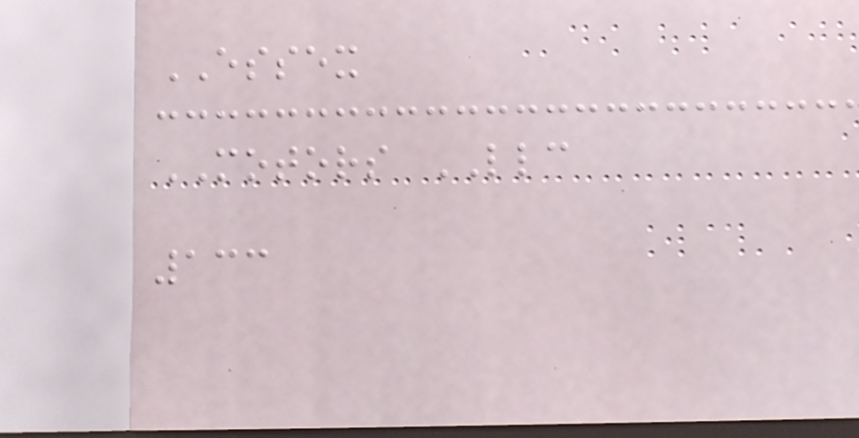ESSEX
MOTORS LLC
133
